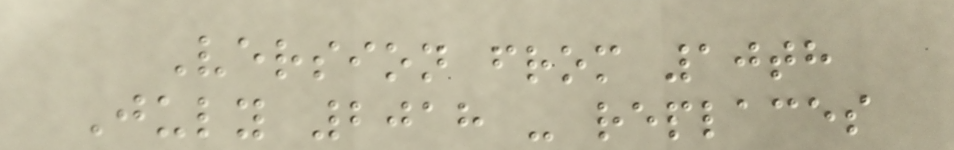Version from 10th
July 2018 - replaces
